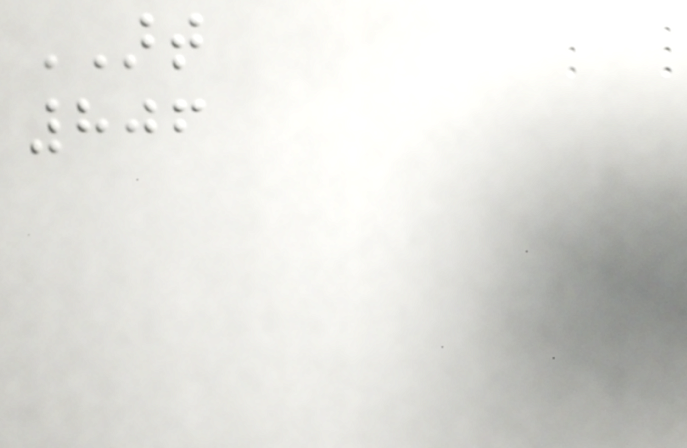ART
806
